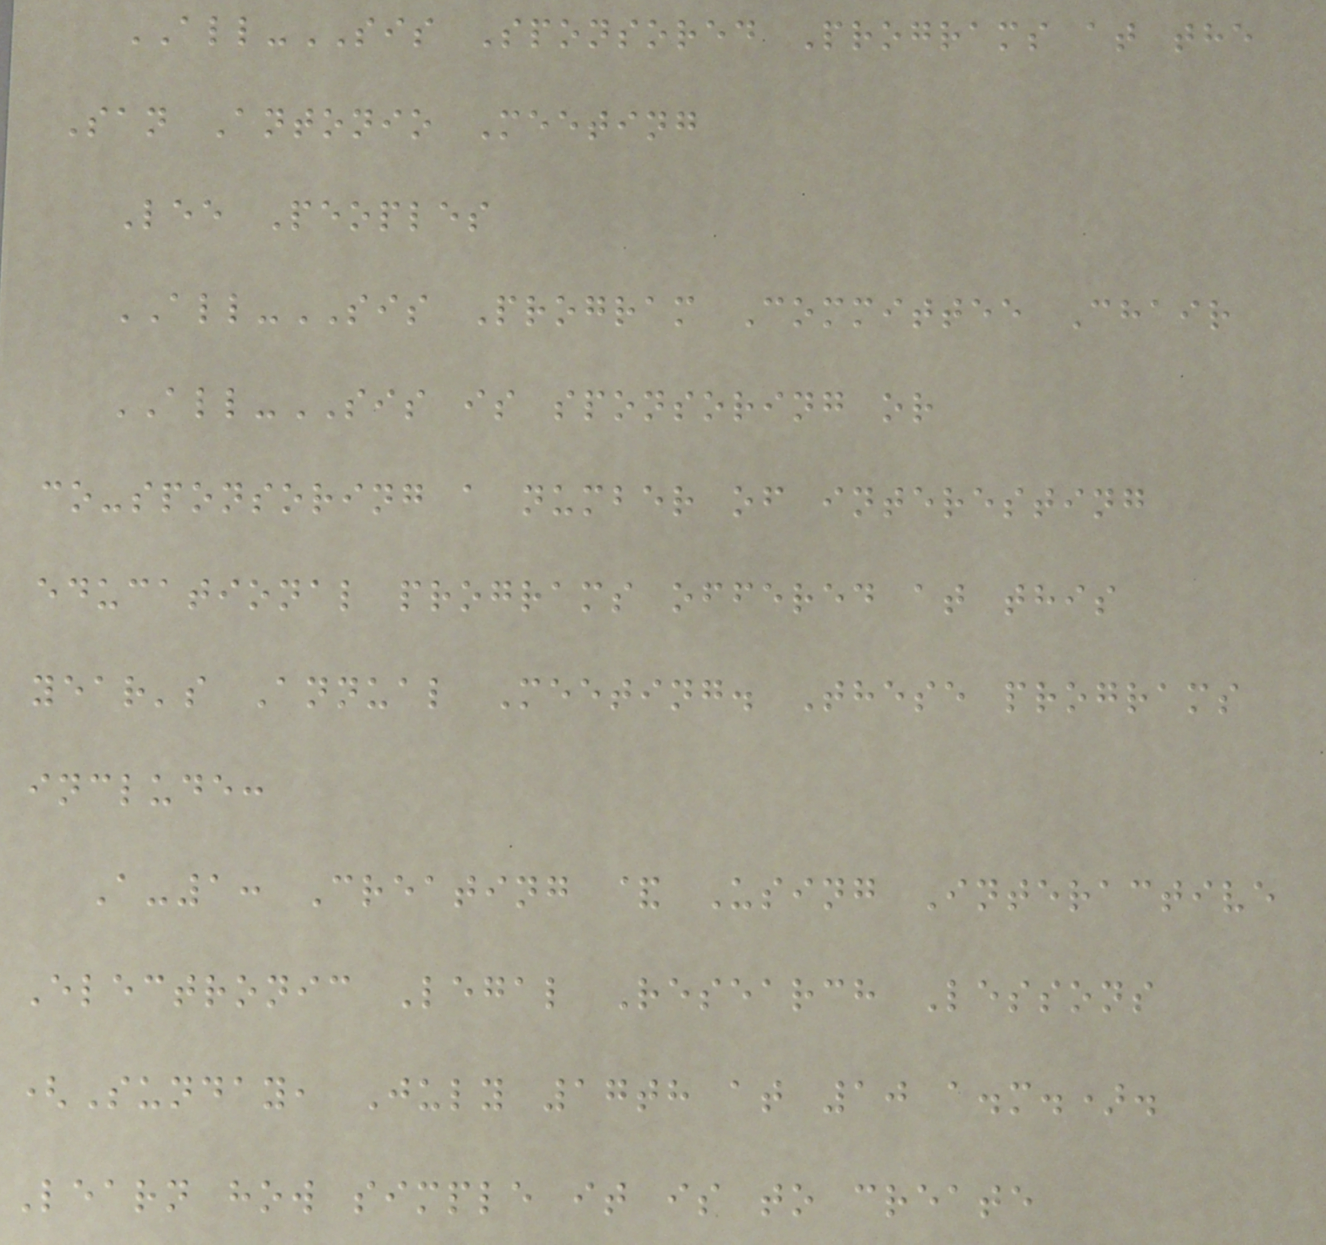ALL-SIS Sponsored Programs at the
San Antonio Meeting
Lee Peoples
ALL-SIS Program Committee Chair
ALL-SIS is sponsoring or
co-sponsoring a number of interesting
educational programs offered at this
year's Annual Meeting. These programs
include:
A-1: Creating & Using Interactive
Electronic Legal Research Lessons
(Sunday, July 17th at 10 a.m.).
Learn how simple it is to create
